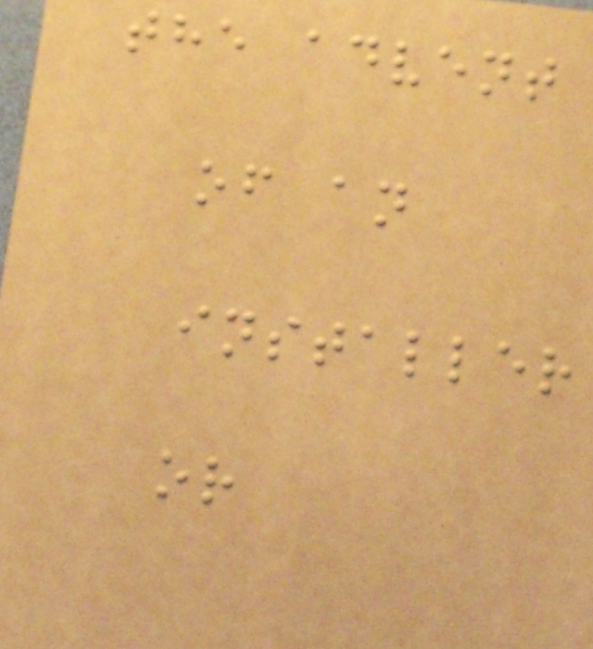the advent
of an
installer
or
